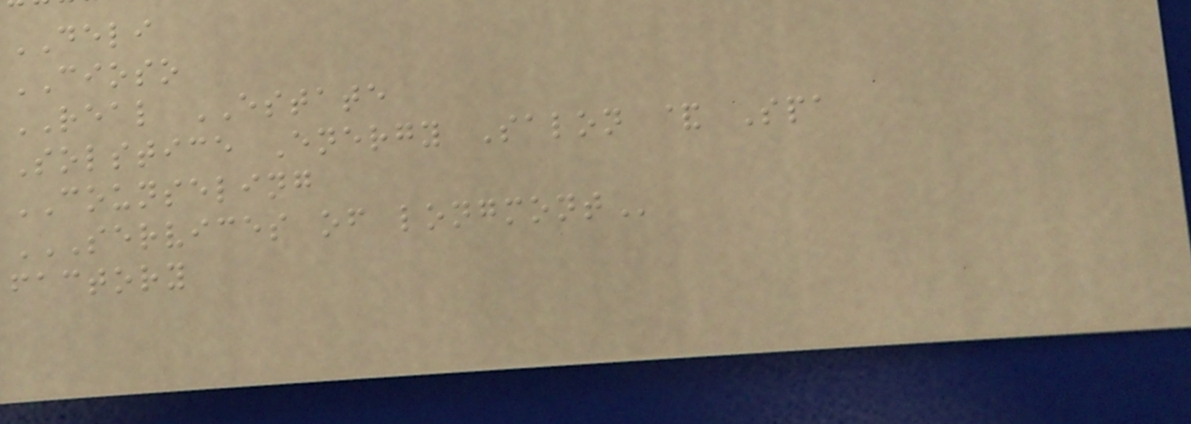DELI
CIOSO
REAL ESTATE
Solstice Energy Salon & Spa
COUNSELING
SERVICES OF LONGMONT
factory
